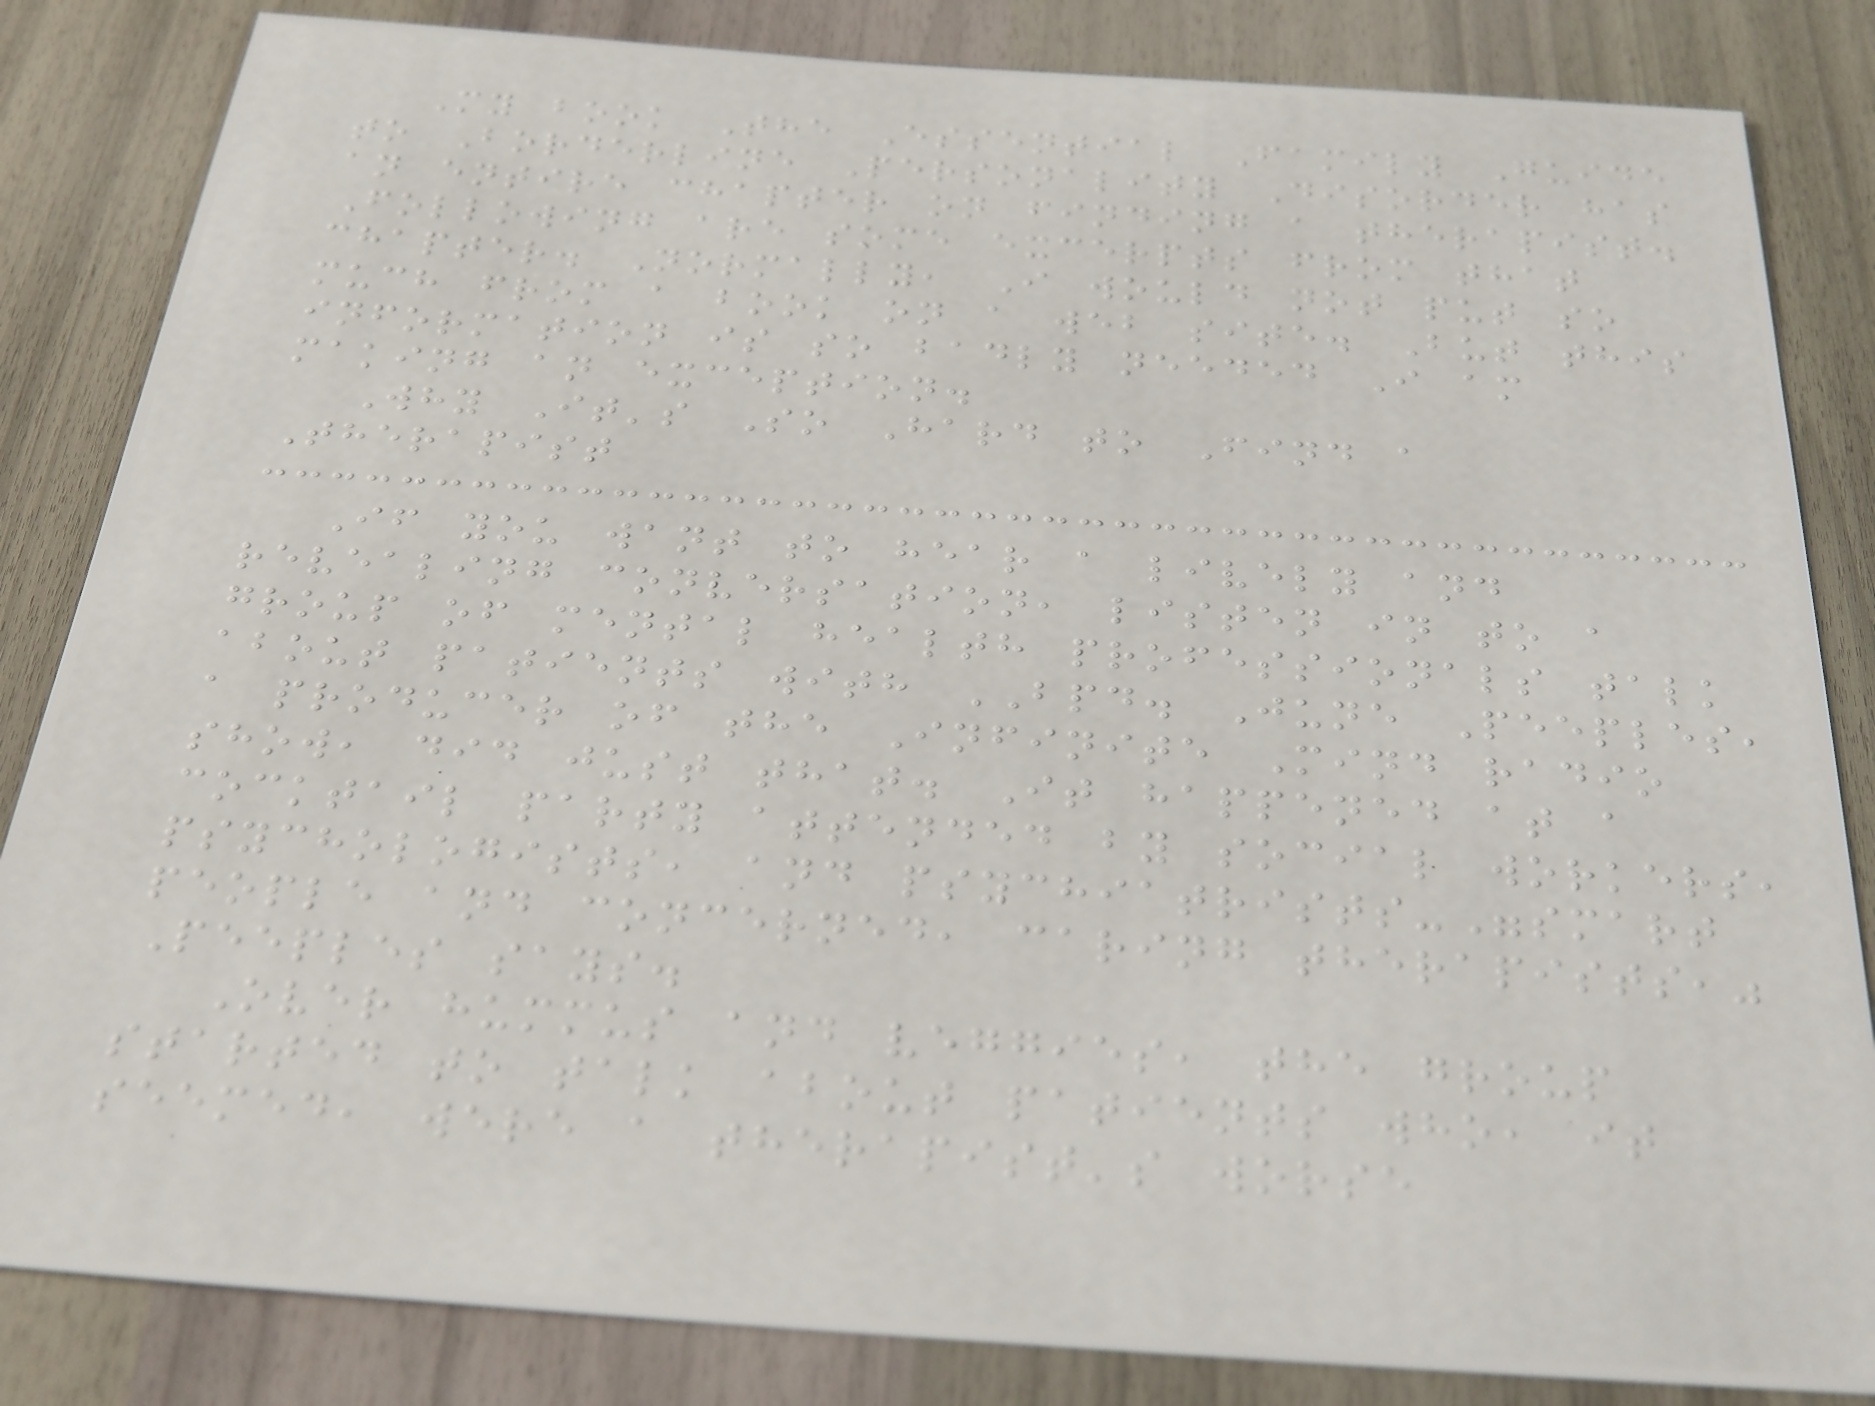My book The Essential Family Guide
to Borderline Personality Disorder has
an entire chapter on finding a therapist.
Following are some excerpts from that
chapter. Normally, I would not put so
much from a book on a web site. But this
information is so badly needed I am
making an exception.
Why It's So Hard to Find a
Therapist
If you want to hear a lively and
revealing conversation, listen in to a
group of mental health professionals talk
about patients with BPD. June Peeples,
a producer of the Infinite Mind radio
show, did just that. It happened at a
cocktail party attended by social workers,
psychologists, and psychiatrists-"smart
people and concerned, caring therapists,"
Peeples says.
Over hummus and veggies, the group
started to talk about patients who, it
seemed, were a therapist's worse
